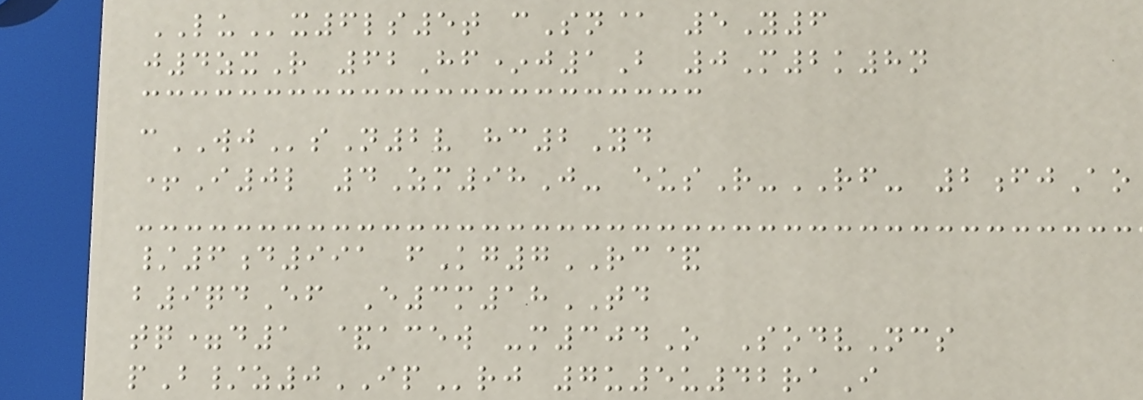LUx6ls5t cSn@ 5Y6
j4zxR 62Hf*j1B 0M2k8n
cWJsN2v hc2Yd
+I0l 4Zm98J- eusR-RF- 2fjAo
/6d991 fKg7RC&
b9qdEf E3m18TD
tq=d1 &acew -m304O SodvNcs
pB/z0IPrj 7u5u42raI
